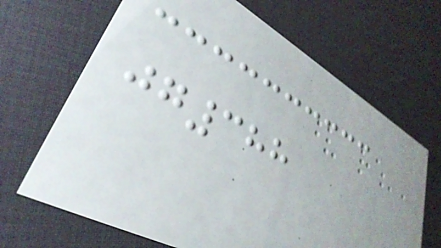jg388
